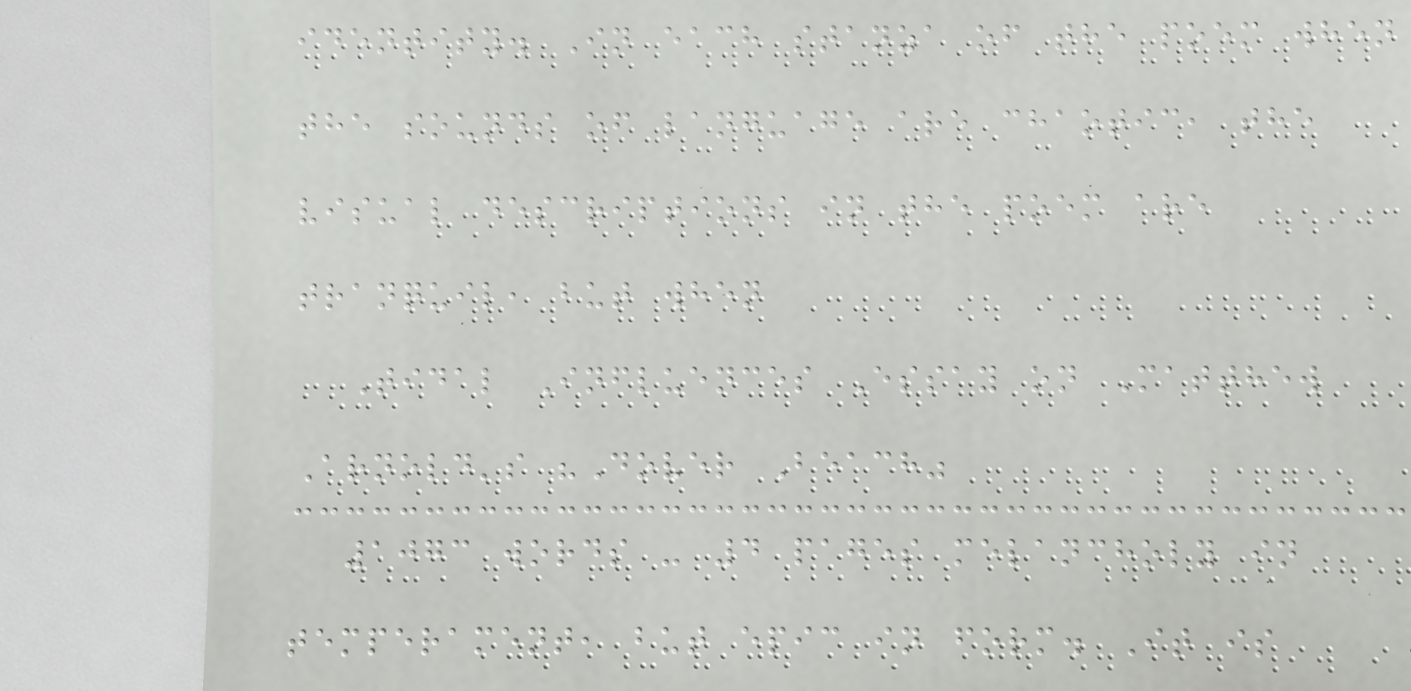identity. In each stanza of the poem when
the sounds of language are chaotic, the
visual descriptions in the poem are
tranquil, but when
Tidal Influences Essay on Matthew
Arnold's "Dover Beach"
1073 words - 4 pages melancholy in
temperament, but epic in form. It is
